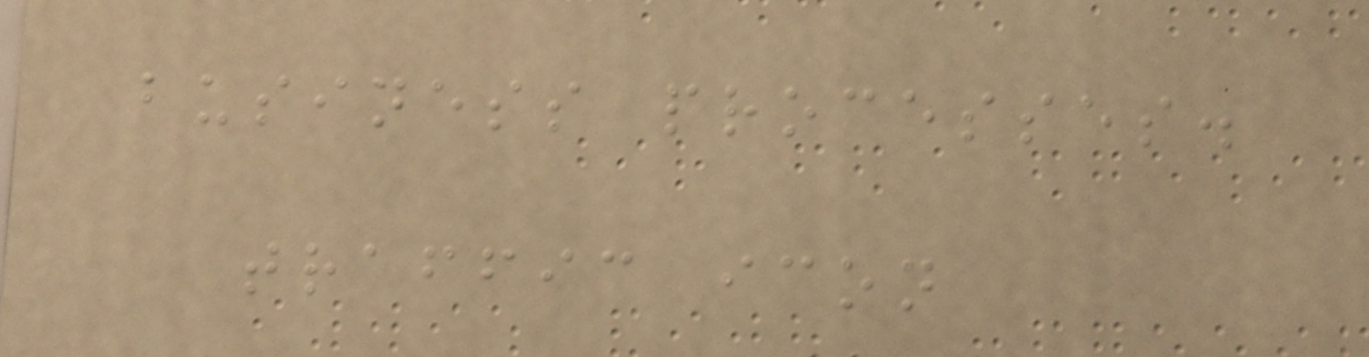business processes.
traffic icon
